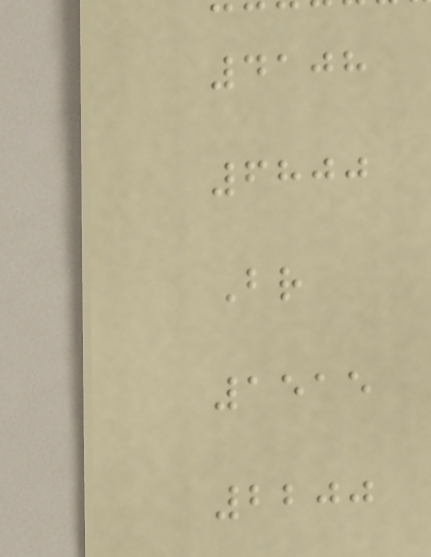4108
6800
Br
1515
2200
